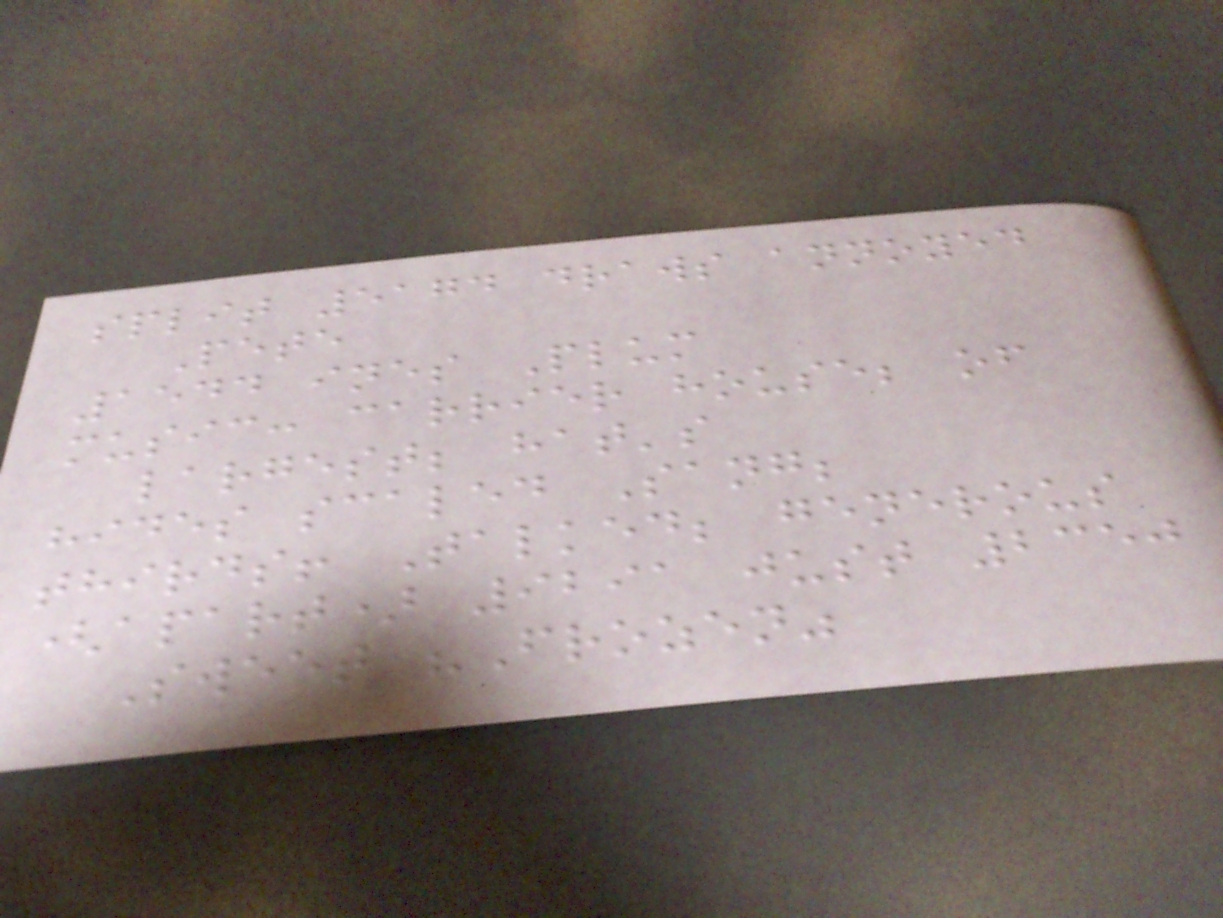split 5174 draws annoyed
Pete
1544 ines Plum
music: carrier house; of
largest; hat's
hides scaled Sang;
thirds! Talked; generous
(apart) 9291 just 2350
Sweet "Frozen"
